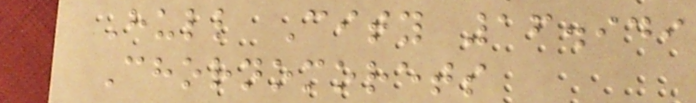Hull City 16.949
Chornomorets
